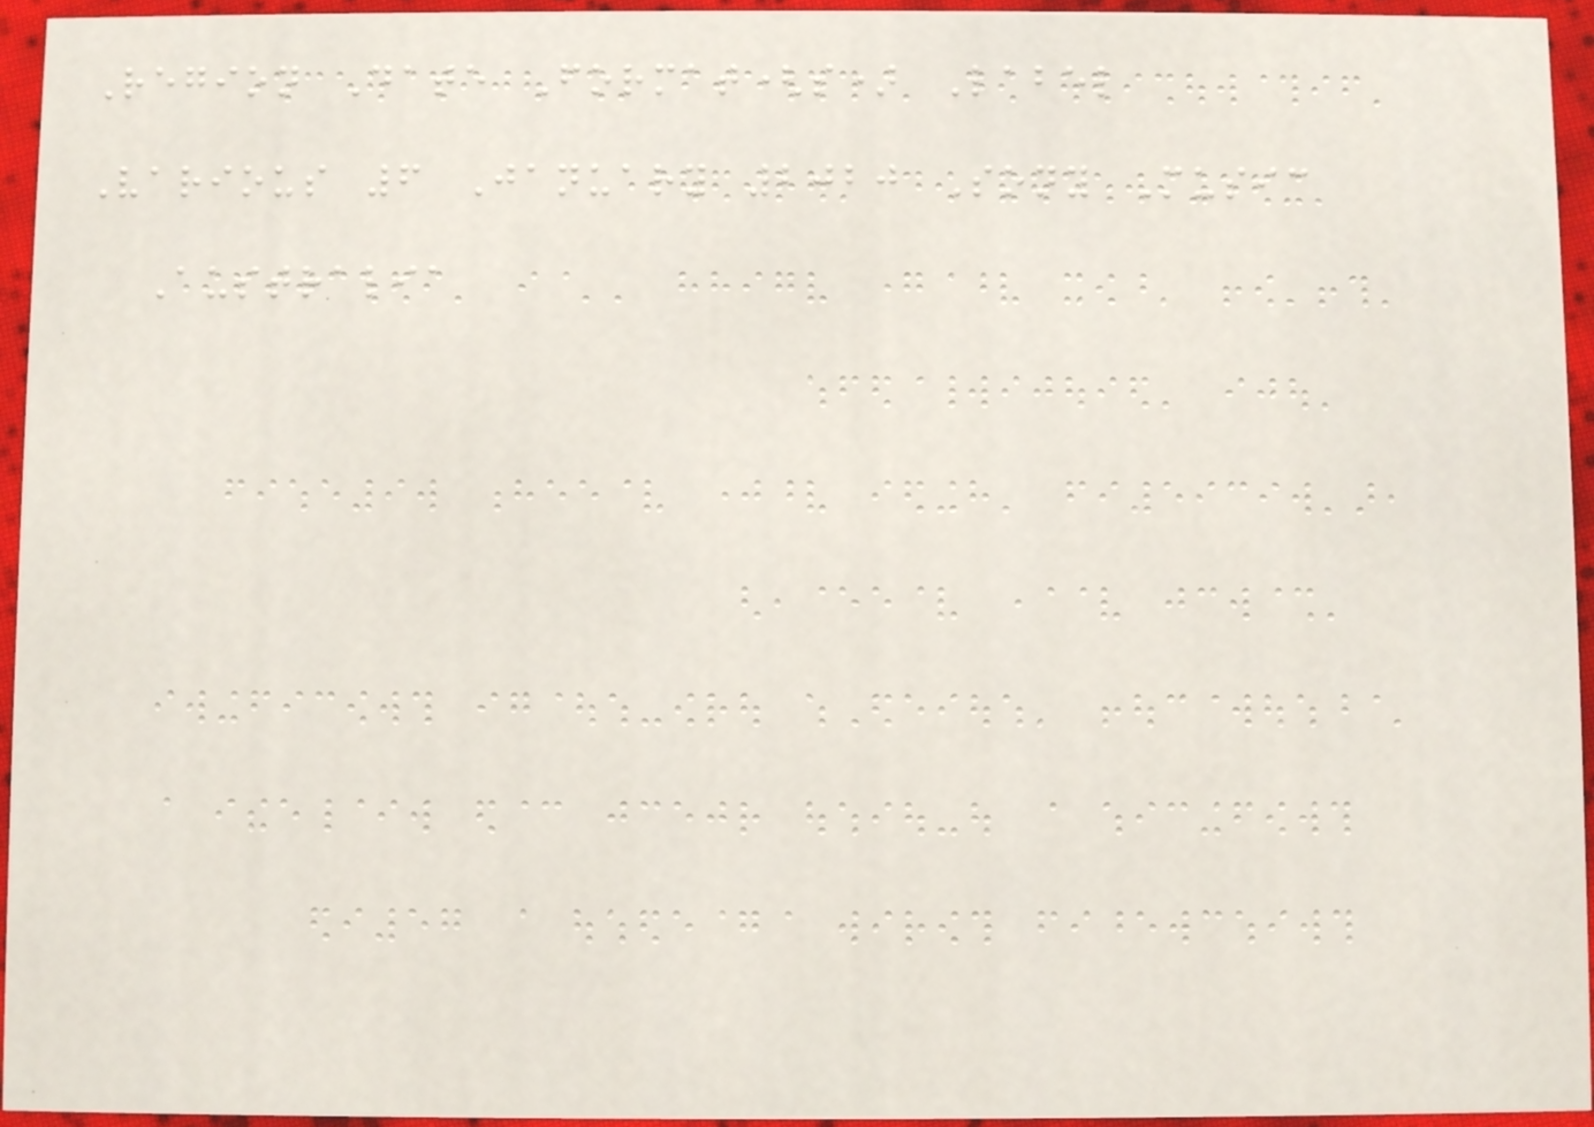Region Date Format(s) Label
Various 6 January 2020 Sony Music
Australia
